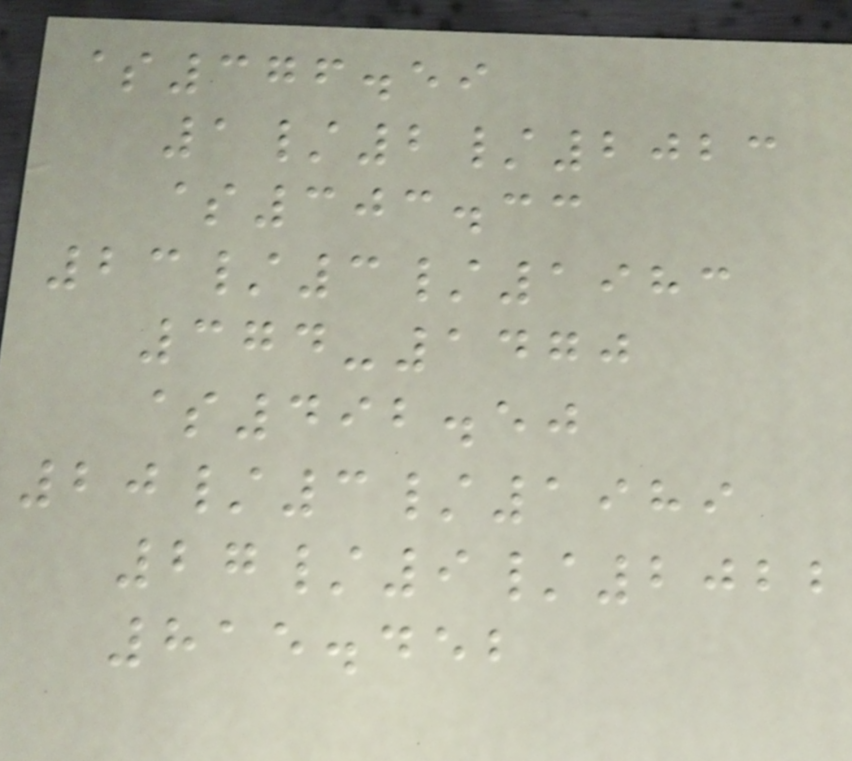$376.59
1/2/2023
$303.33
23/3/1983
374-1470
$492.50
20/3/1989
27/9/2022
815.452
